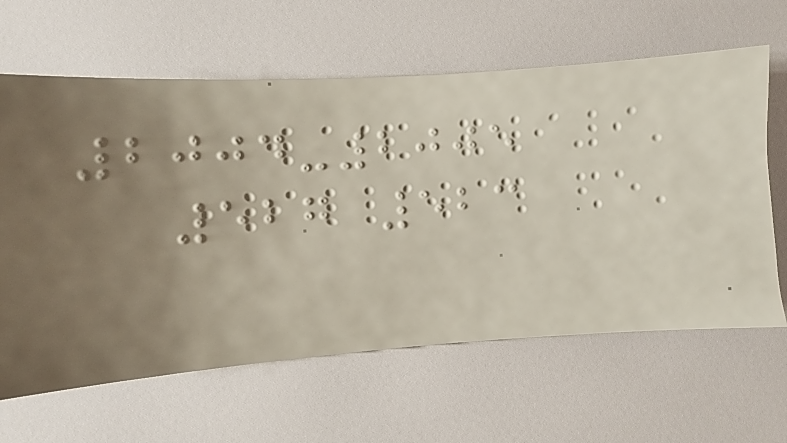2004-2005
527 523
